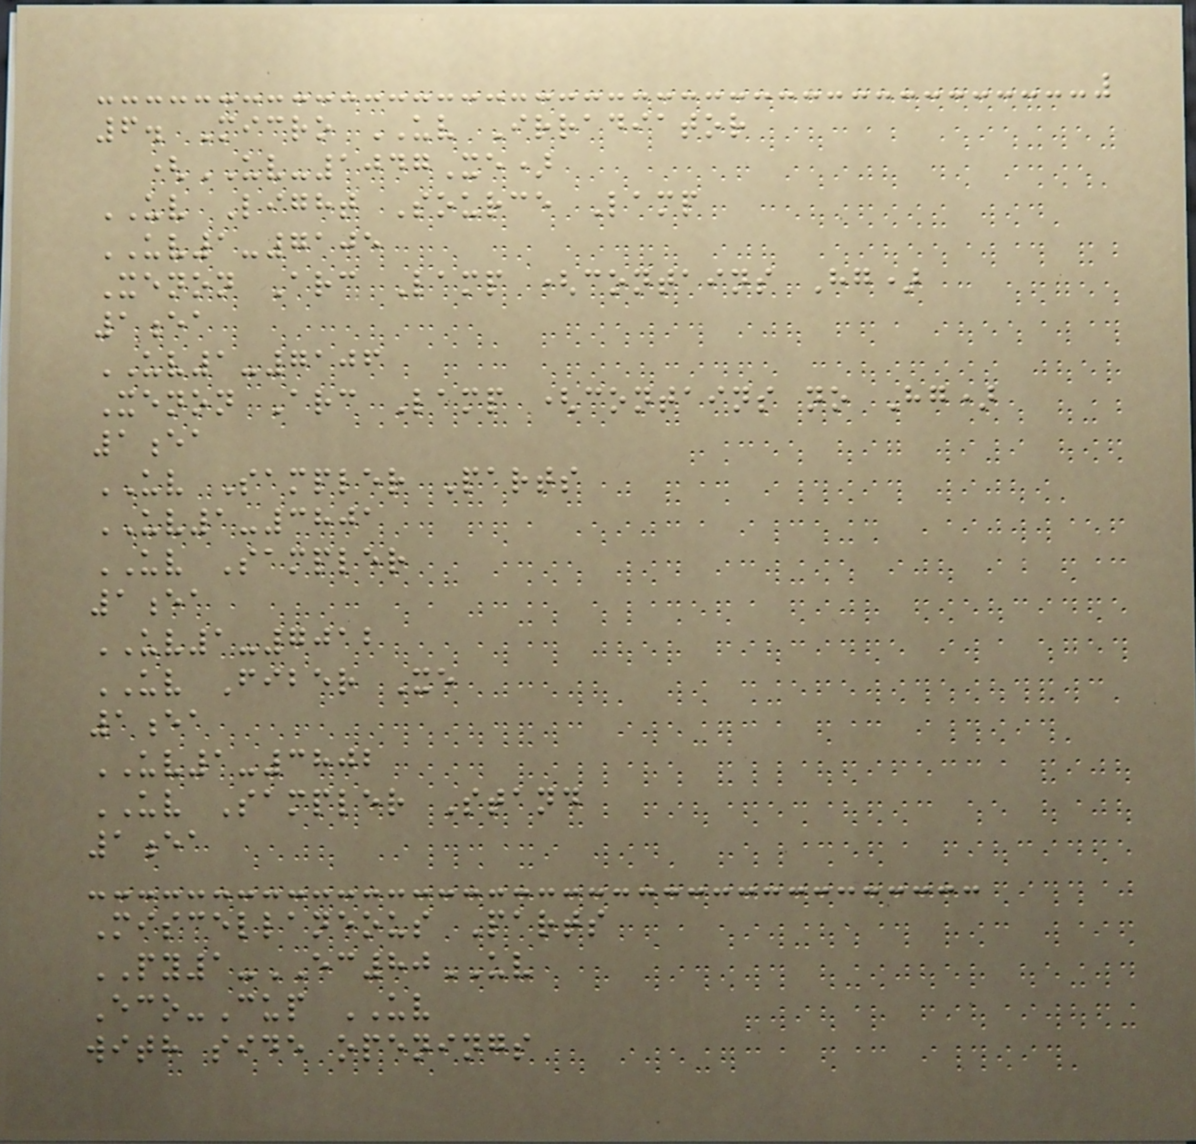6. Micro UV Irradiator
(UV-1047Xe)
UV Light Source Lamp
UV1-7105
Xenon Arc Lamp (contains Hg)
1ea
UV1-7106
Xenon Arc Lamp (contains no Hg)
1ea
UV Sampler Parts
UV1-3801
UV Sampler
1ea
UV1-7012
UV Fiber Xe
1ea
UV1-3802
UV Sampler Stand
1ea
Miscellaneous Parts
PY1-EC80UV
Eco-Cup UV
with side openings
